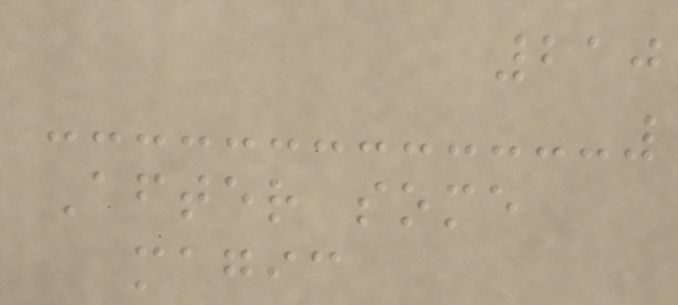210
After some
magic
